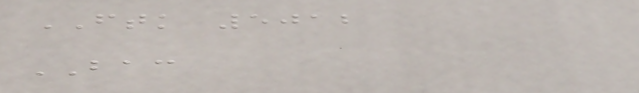FTK 5012
BAC
